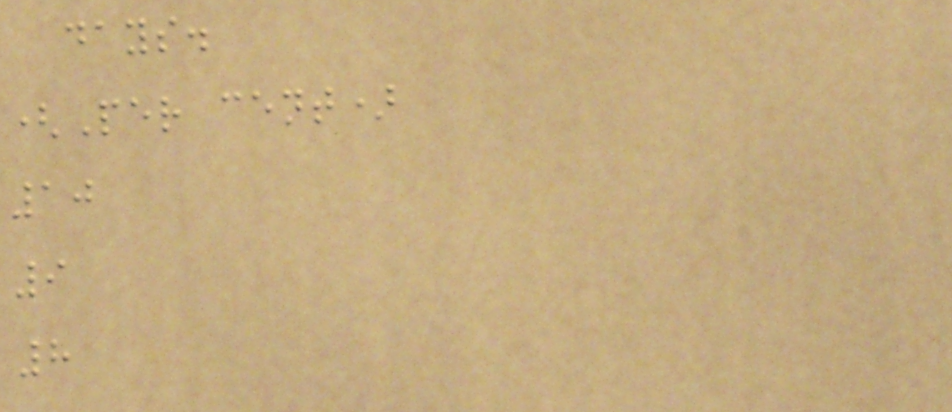days.
(Per cent)
10
9
8
